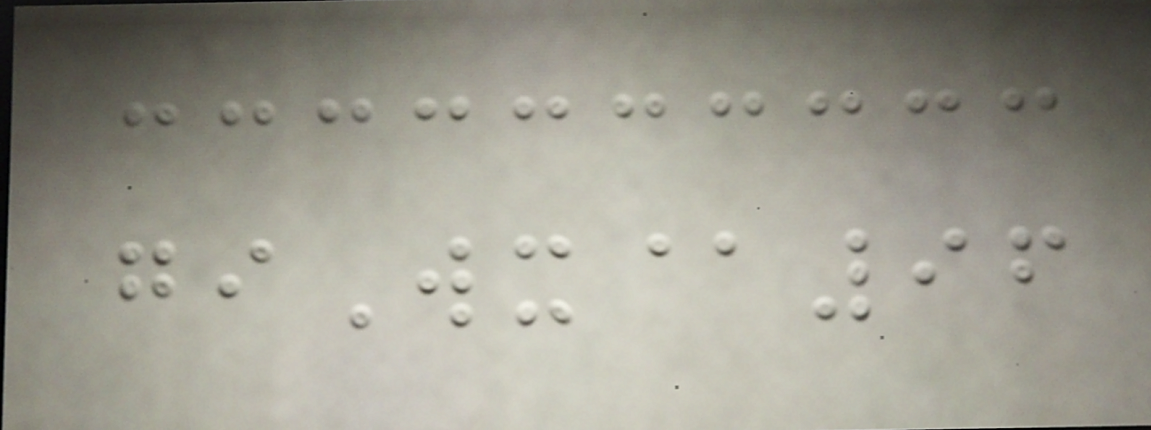giWx@96
